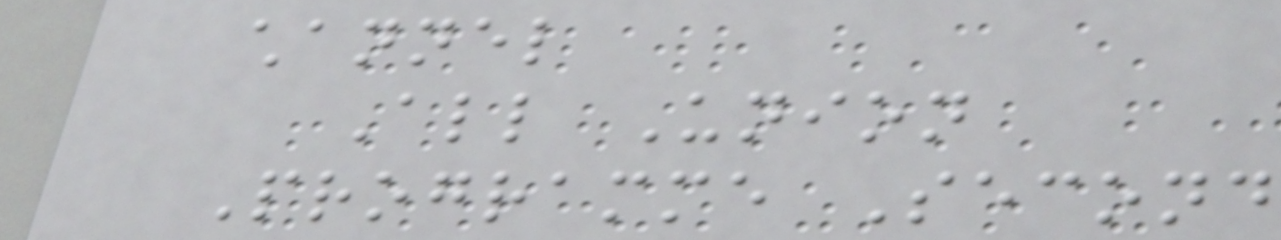channel
All Union
Programme Second
